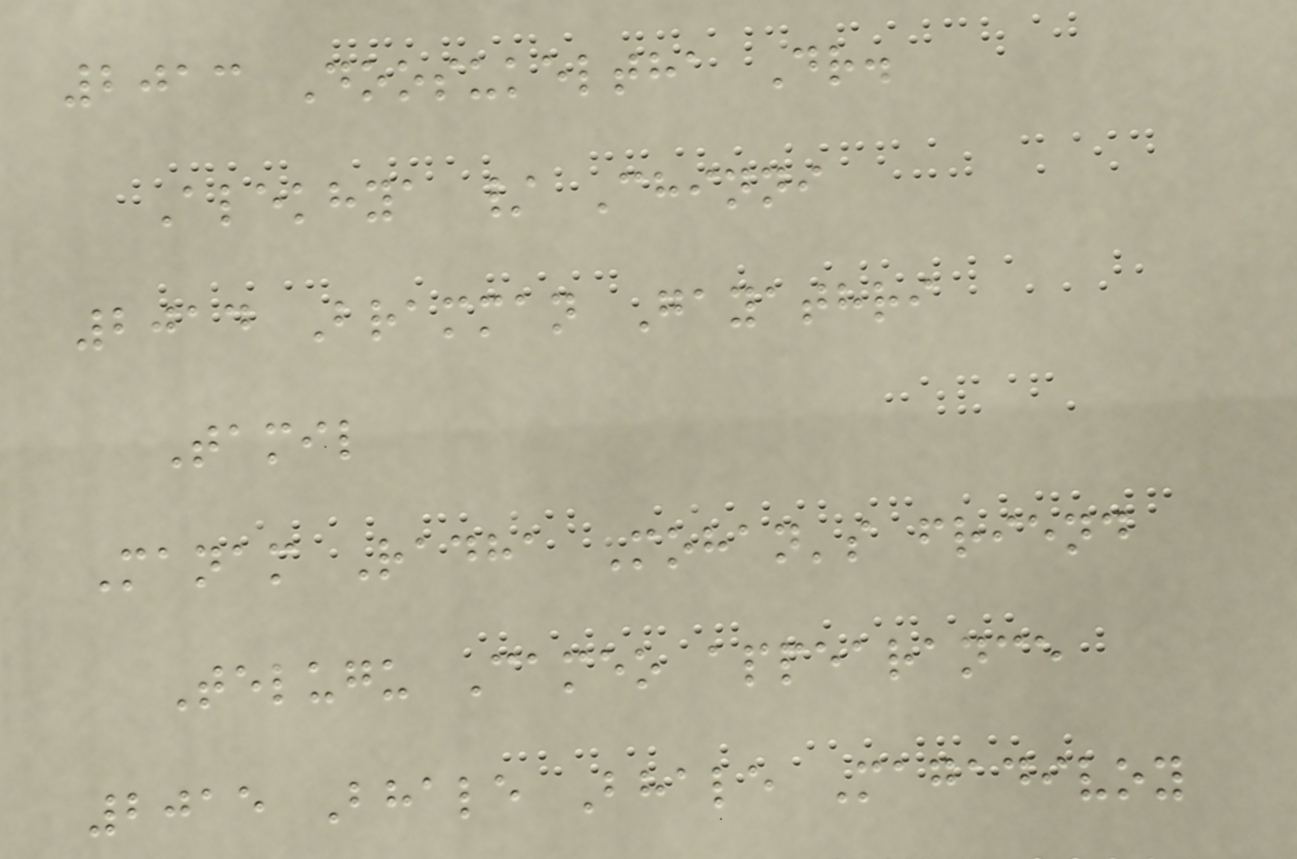2013 Doosukeltha Dr.
Alekhya / Chinni
2014 Bramman Gayathri
Tamil
Manam Radha Mohan's friend
Telugu Cameo appearance
2015 Bhale Bhale Magadivoy
